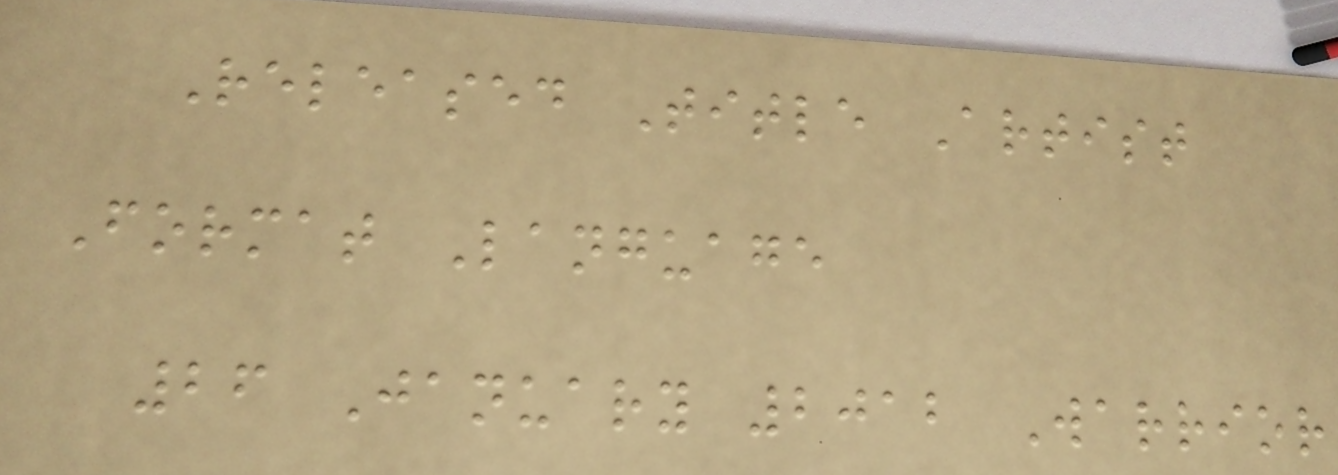Released Title Artist
Format Language
26 January 2012 Warrior
